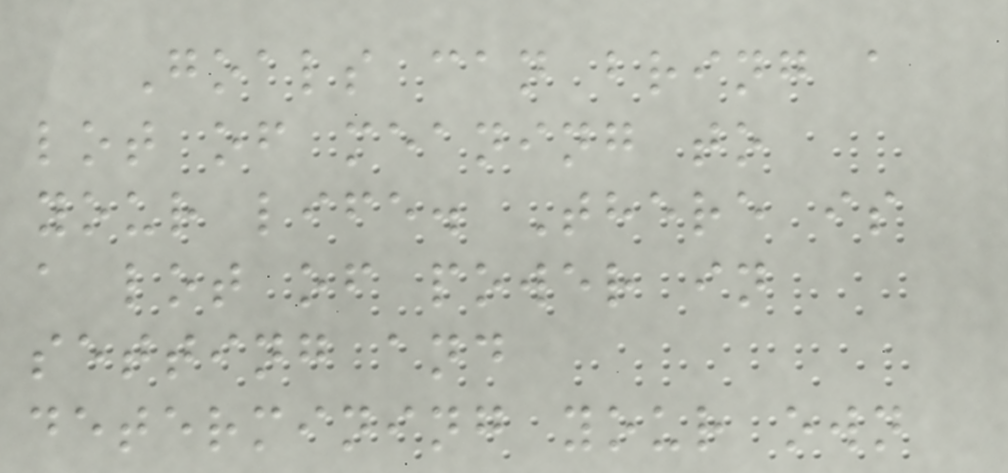Goals can bring a
lot of meaning to
your life. There is
a lot of power in
setting and
determining your own
